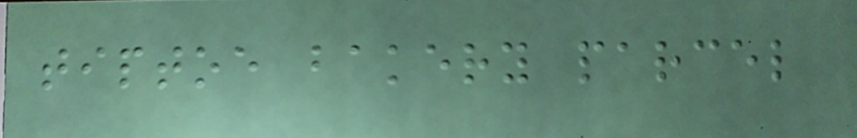tiptoe bakery parcel
